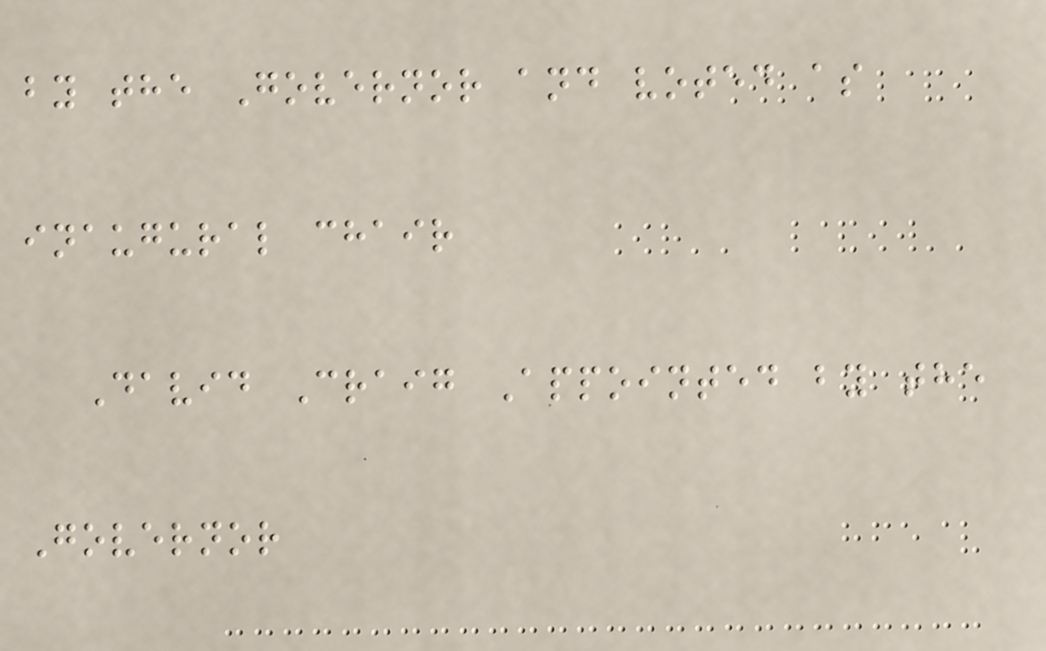by the Governor and voted as
inaugural chair
David Craig Appointed by the
Governor
